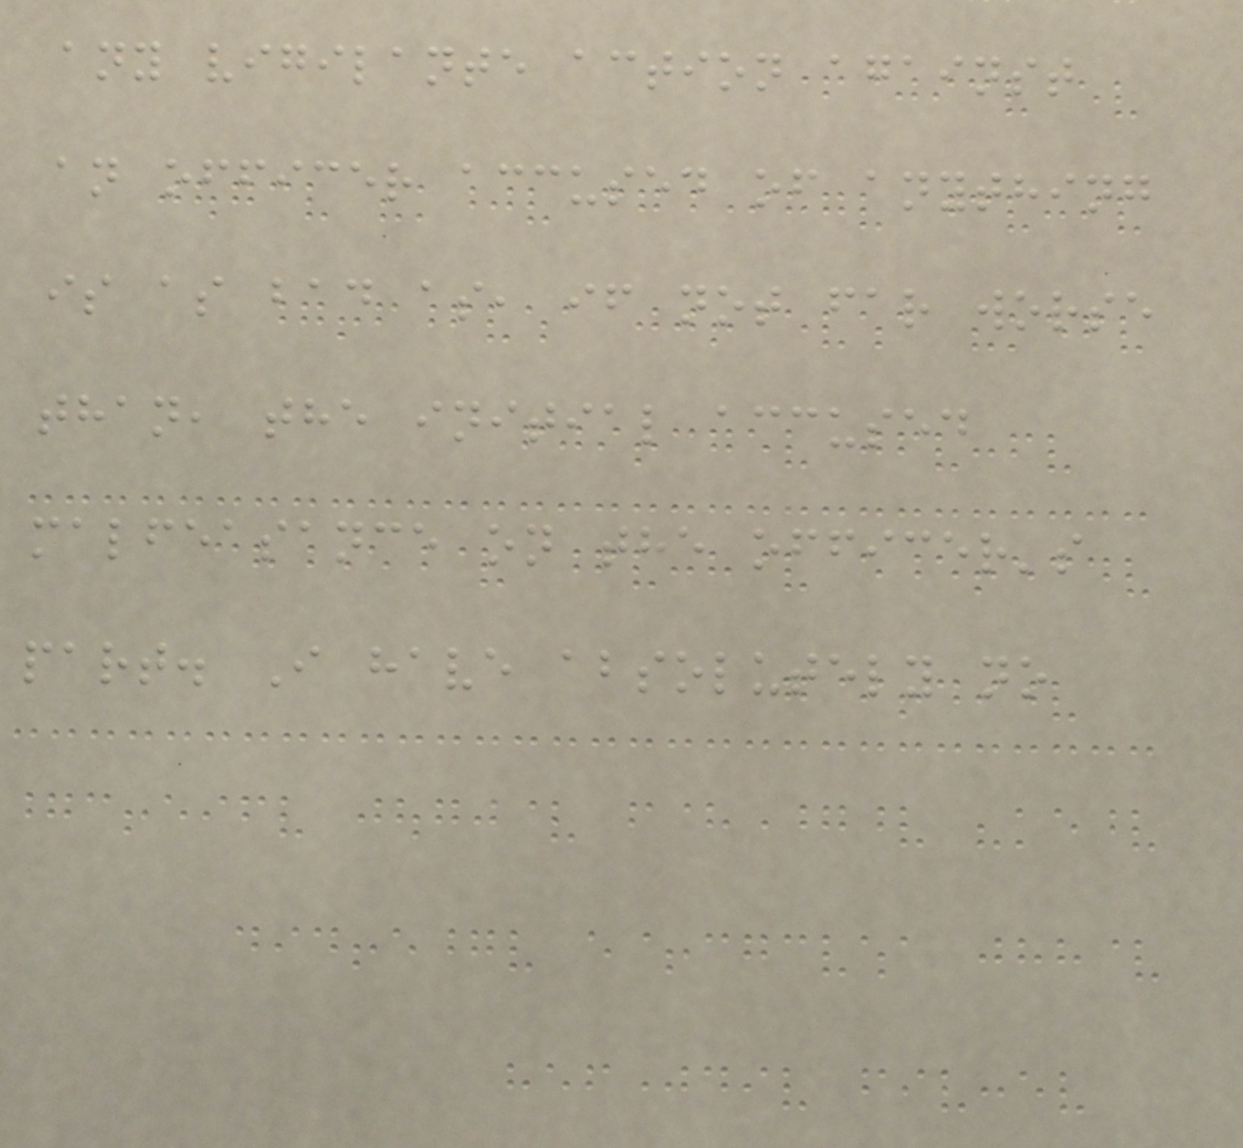any vigilante action against
an officer accused of anything
is as bad as, if not far worse
than, the initial accused
malfeasance on the officer's
part. I have absolutely no
